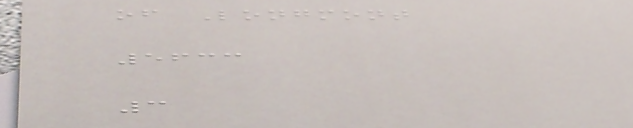of Longmont
5633
3
